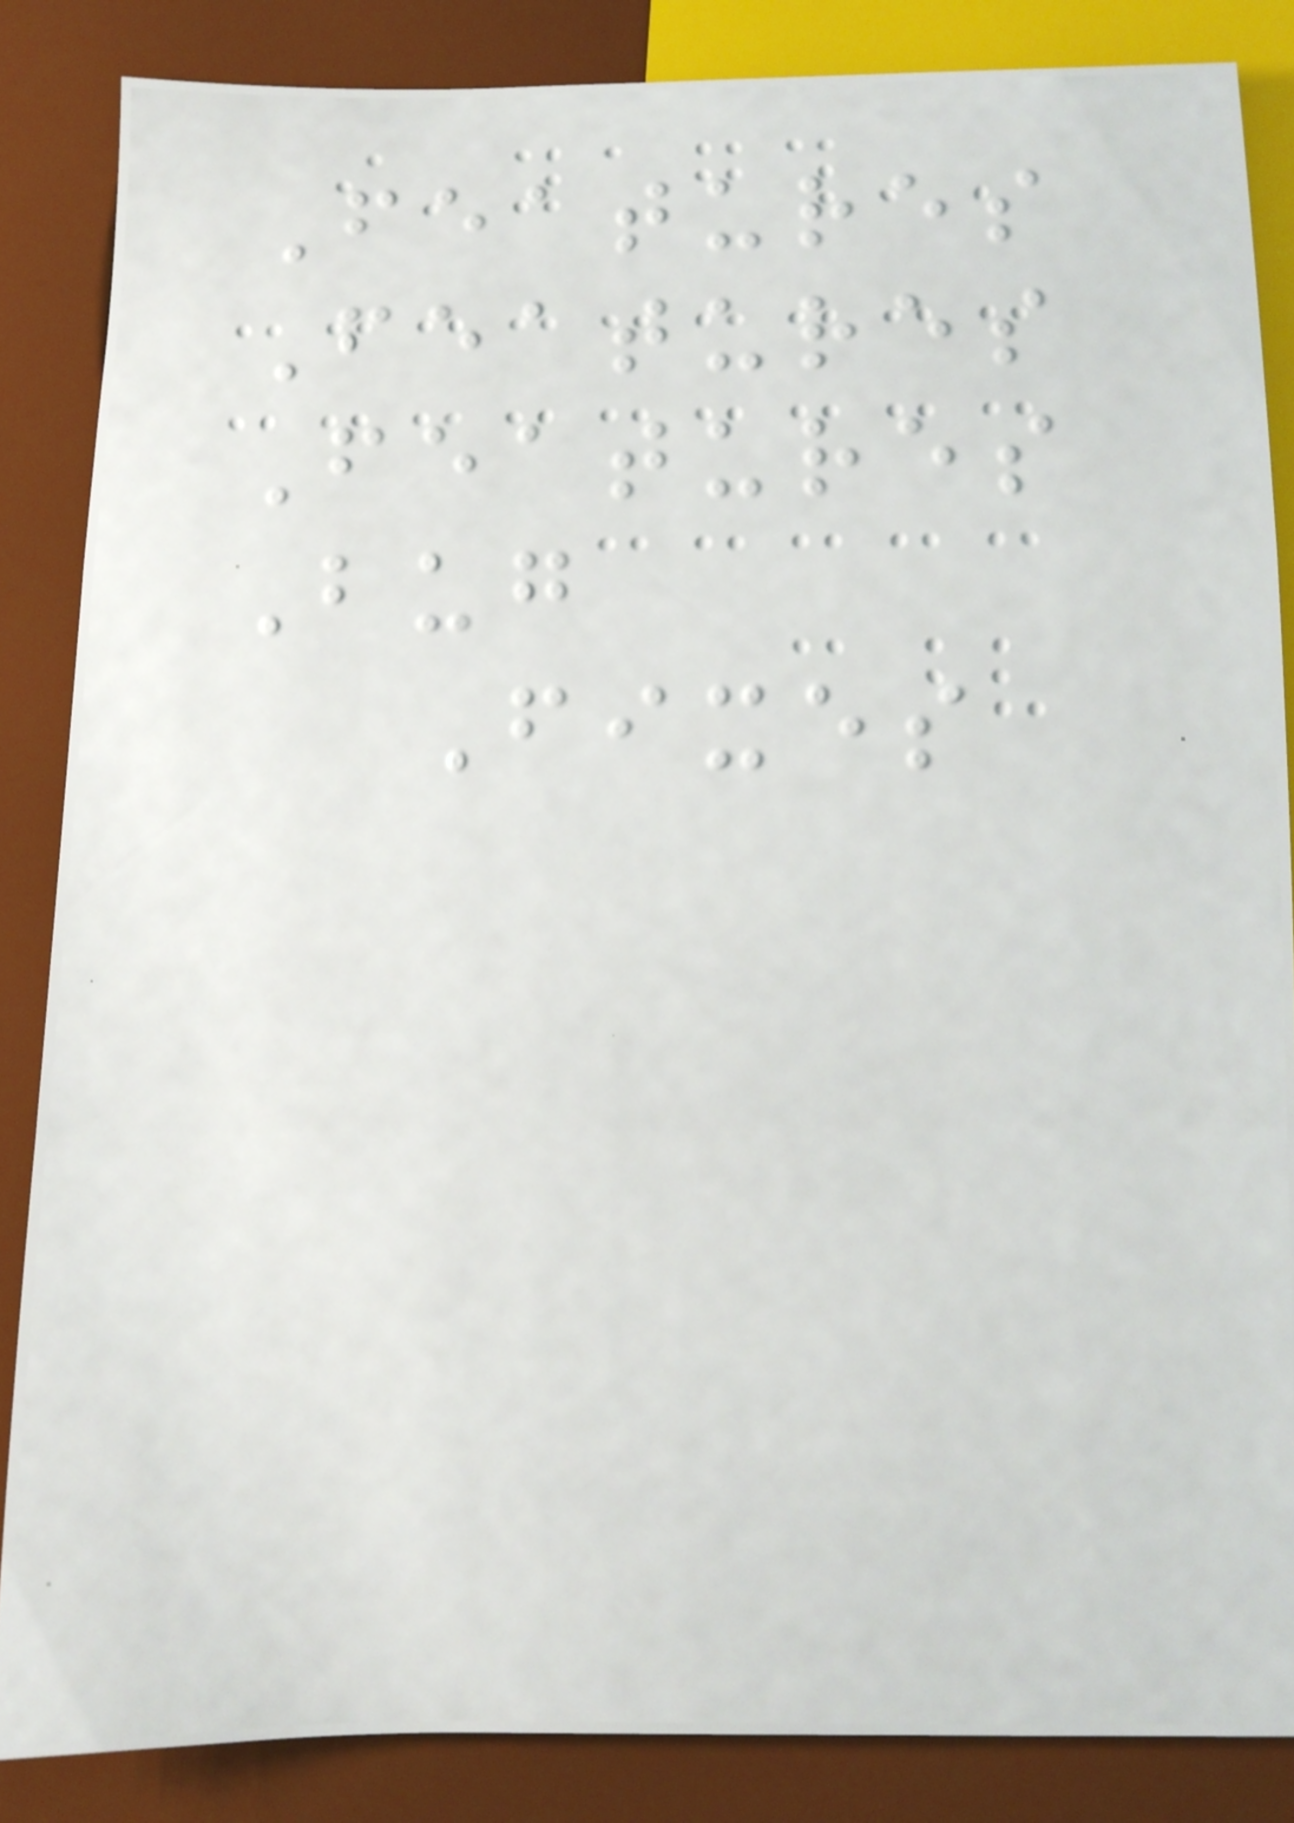Features
Features
Features
Bug
Fixes
